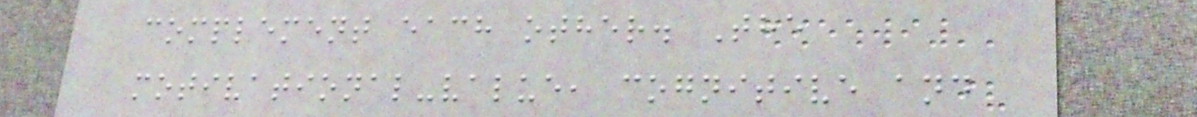complement each other. The
motivational-value, cognitive and
